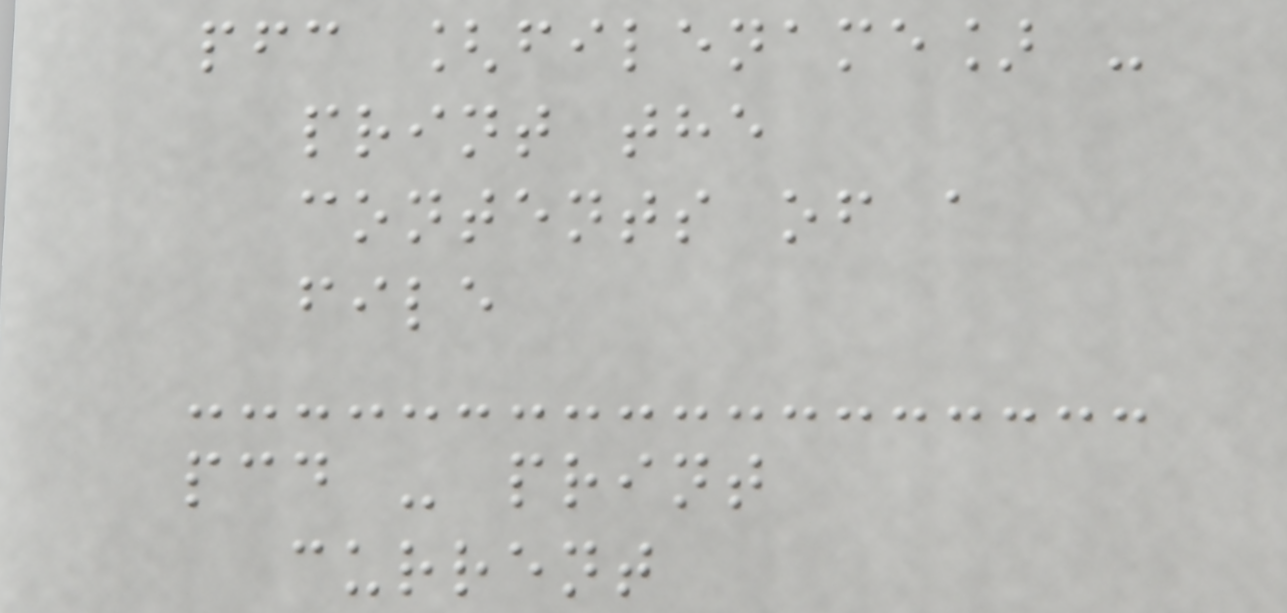pfc [filename] -
print the
contents of a
file
pcd - print
current
